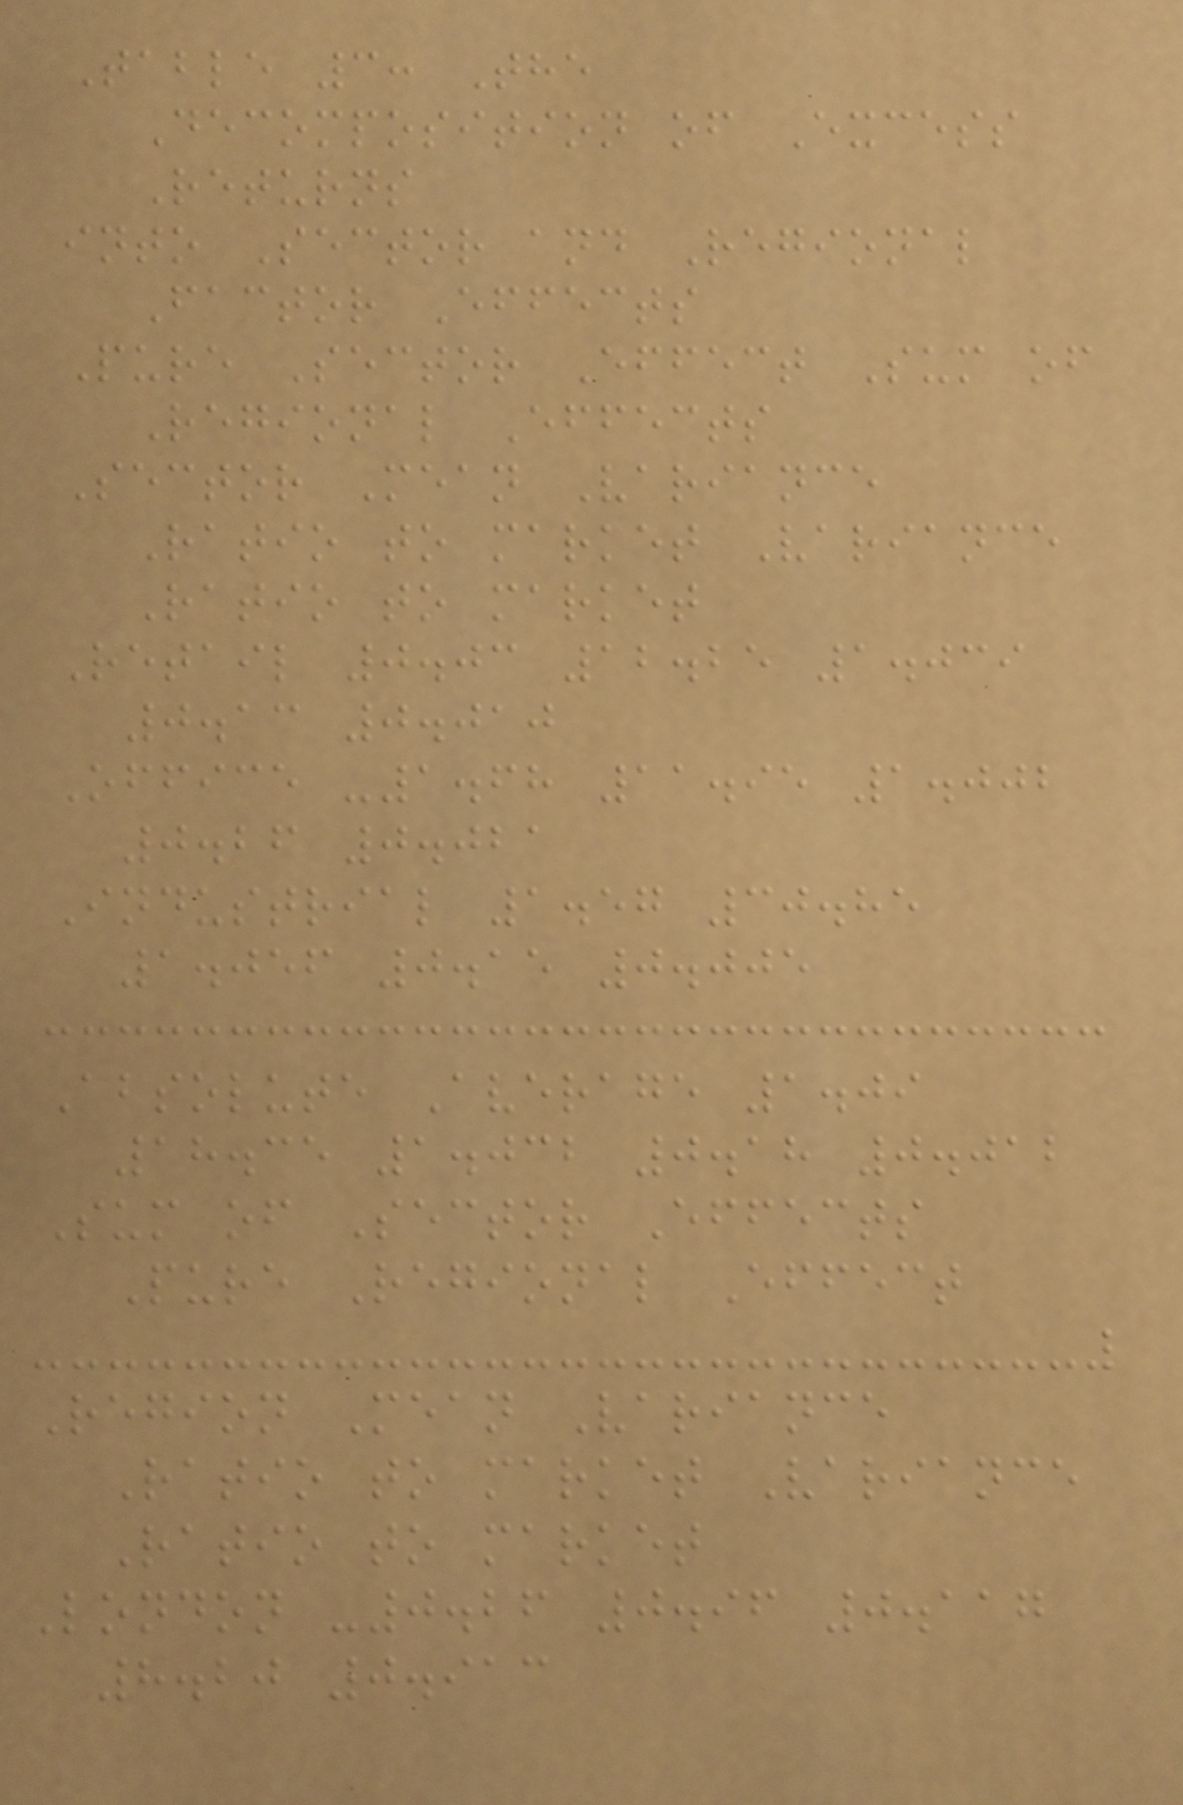Table 3: The
Decomposition of Excess
Returns
into Sector and Regional
Factor Effects
Pure Sector Effect Sum of
Regional Effects
Sector Mean Variance
Ratio to market Variance
Ratio to market
Retail 0.03 12.25 1.039
0.13 0.010
Office -1.68 11.95 1.002
0.26 0.021
Industrial 1.57 30.85
1.056 0.15 0.005
Absolute Average 1.09
18.35 1.032 0.18 0.012
Sum of Sector Effects
Pure Regional Effect
Region Mean Variance
Ratio to market Variance
Ratio to market
London -0.26 0.96 0.117
8.20 0.913
